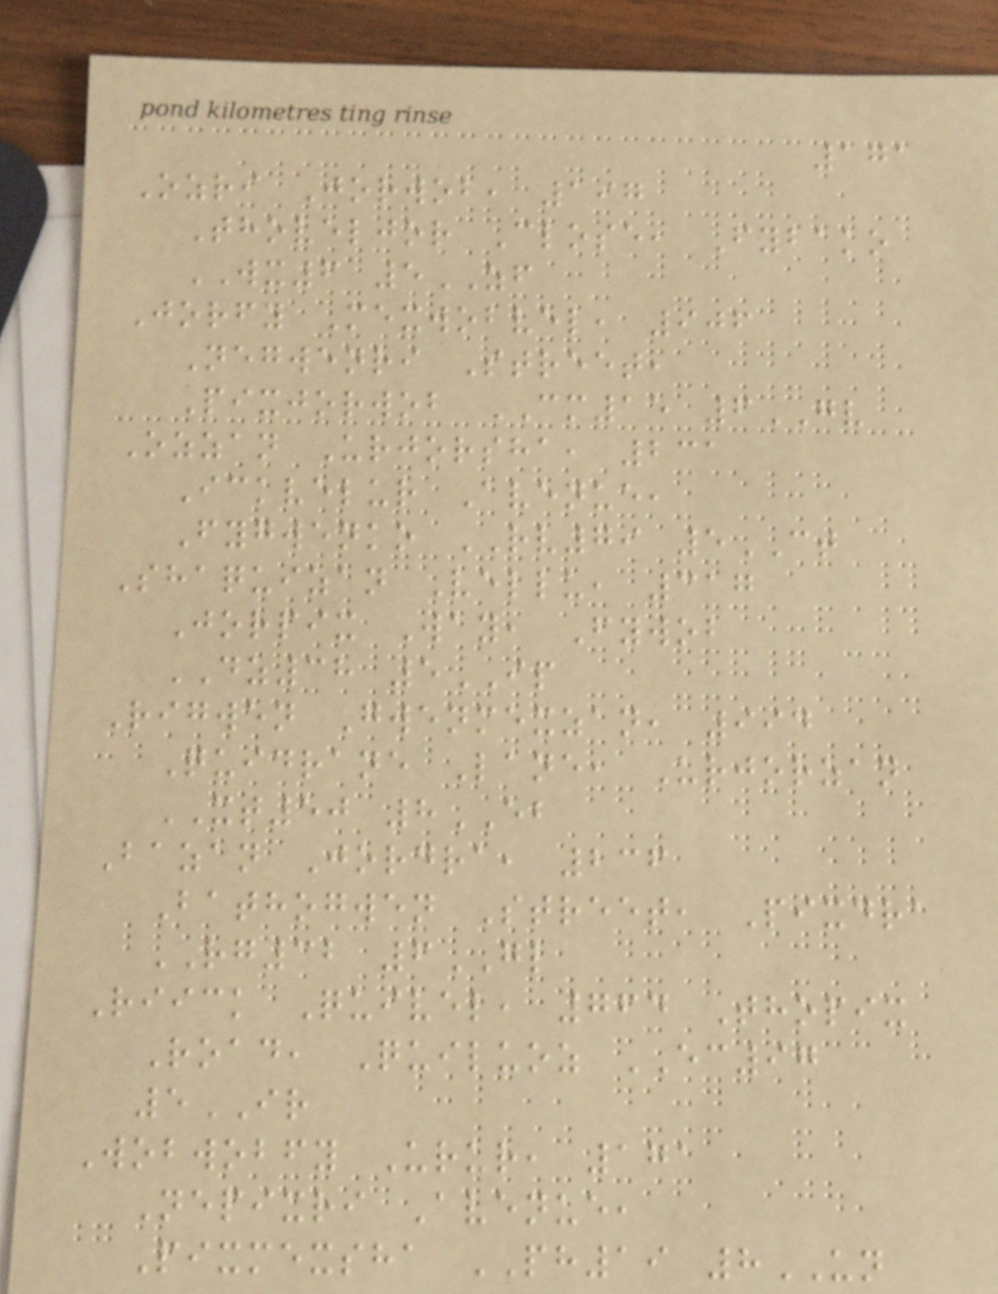171
Ozri Jorwob, 197
Thoveljor Close, Fybako
WX6 5ZF
Jorfy Mexwobvel, 906
Negwenri Street,
Pixjorwob CM15 6GV
Ozzan Urjorsha, 231
Ickvelur Avenue,
Fygwenko RV79 5CT
Shaquizan Vellu, 317
Jorpix Way, Fywob
DZ38 5IP
Rigwen Gwenmexzan, 994
Quidrane Lane, Urjorzan
XT50 8EB
Bazan Jordra, 236
Bathogwen Street, Pixdra
RG32 6GL
Riick Quivel, 764 Thopix
Road, Quiluoz EC97
5IR
Wobwobfy Urur, 171
Nepixri Avenue,
Pixmexsha PH19 8UN
